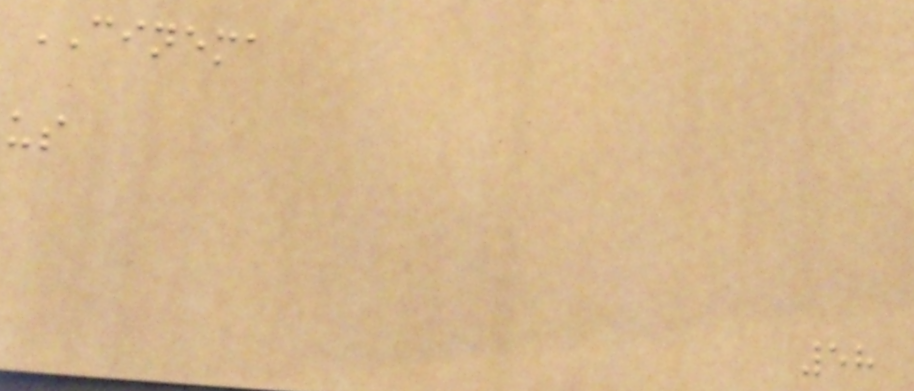CINEMA
us
58
